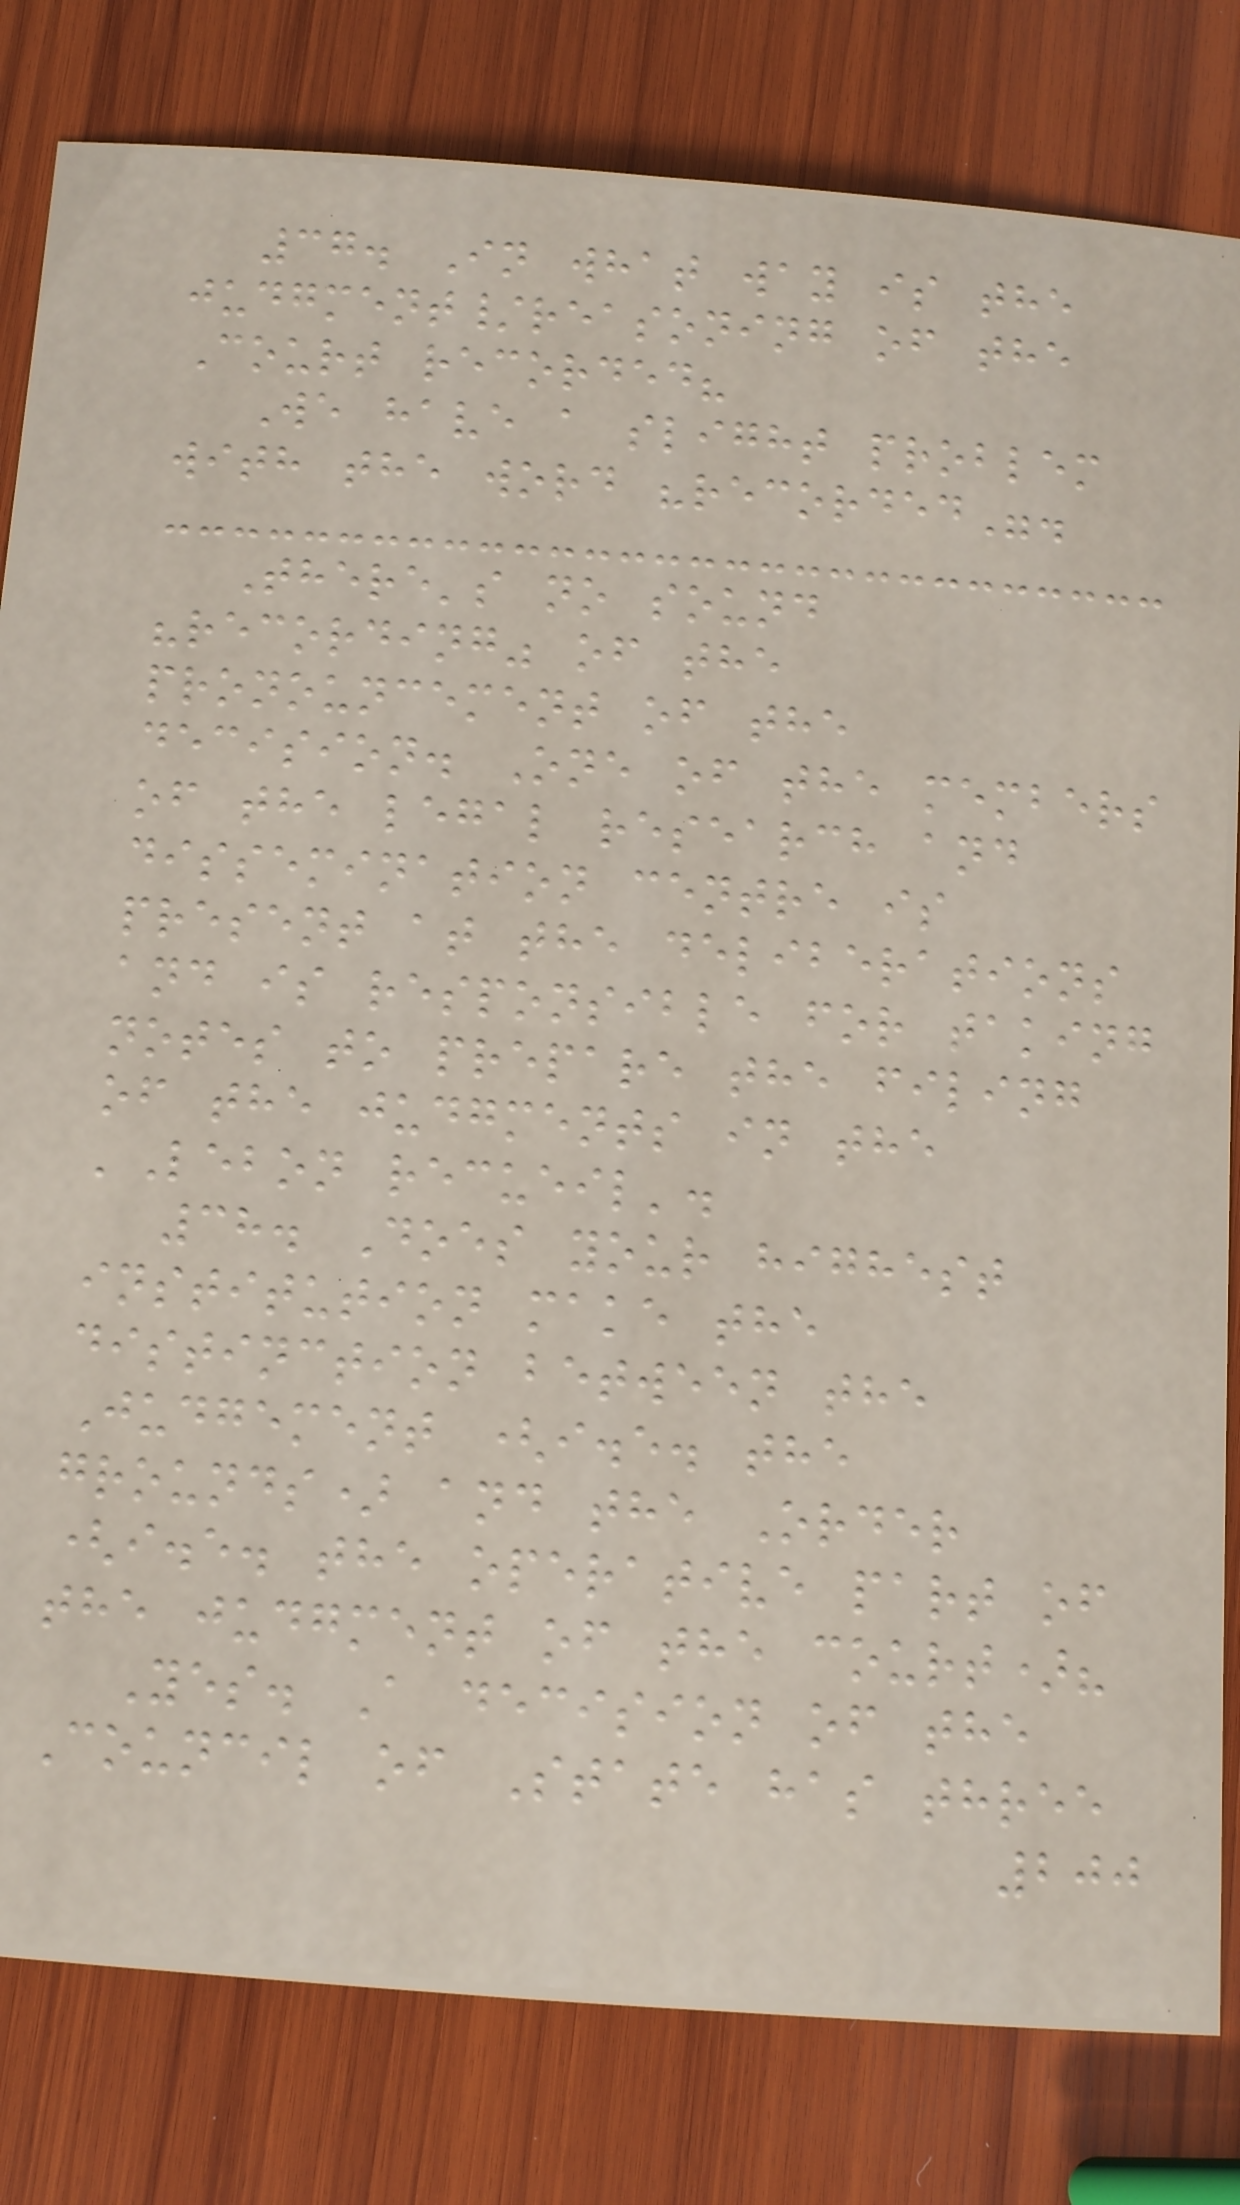37. In what way is the
judgment/reasoning of the
Court recorded?
We have a slight problem
with the word "recorded".
There's no sound
"recording" of the
pronouncement of the
decision. One of the members
of the legal research and
dissemination centre is
present at the deliberations
and is responsible for taking
notes to prepare the filing
of the judgments in the
'Lebon recueil'.
38. Does your highest
institution make the
distinction between the
Judgement (i.e. the
grounds) and the Order
(i.e. the operative part of
the judgment of the court)?
Yes. A decision of the
Council of State has three
200
